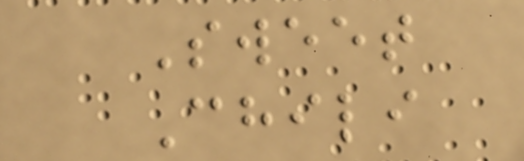Sweet
Chili
